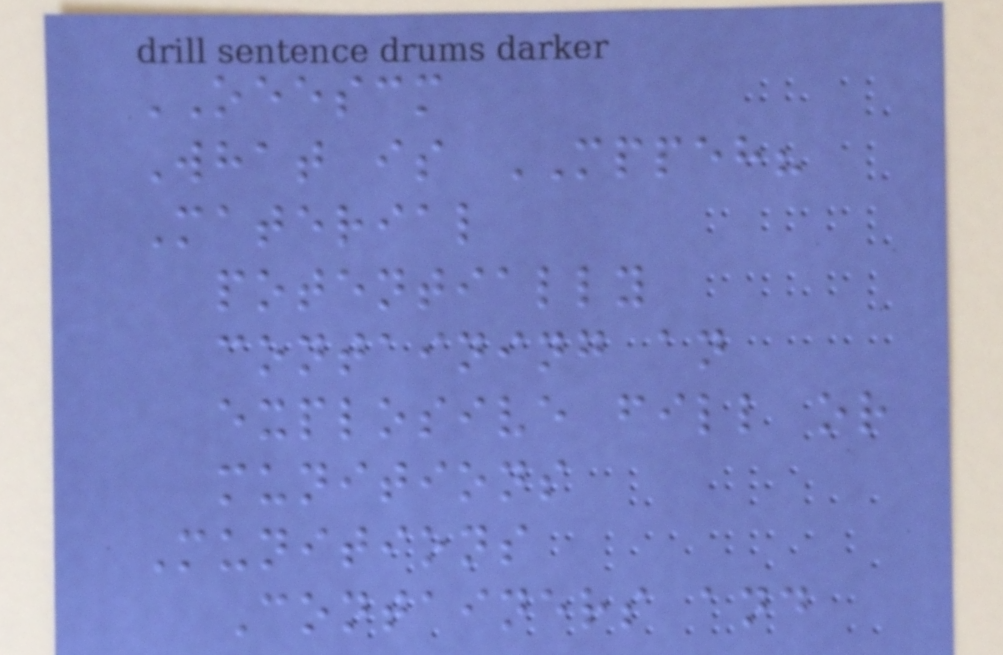OEESCM
What is MPPEH?
Material
potentially
containing an
explosive fill or
munitions
Munitions
Containers and
